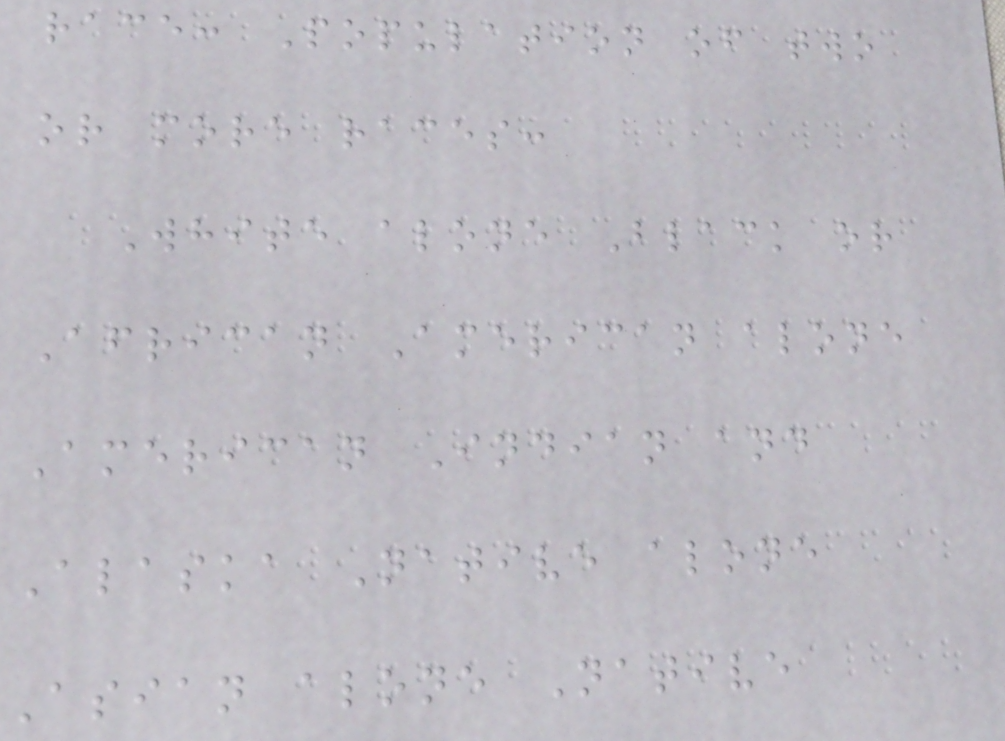race: Population of two
or more races:
White alone Black or
African American alone
American Indian and
Alaska Native alone
Asian alone Native
